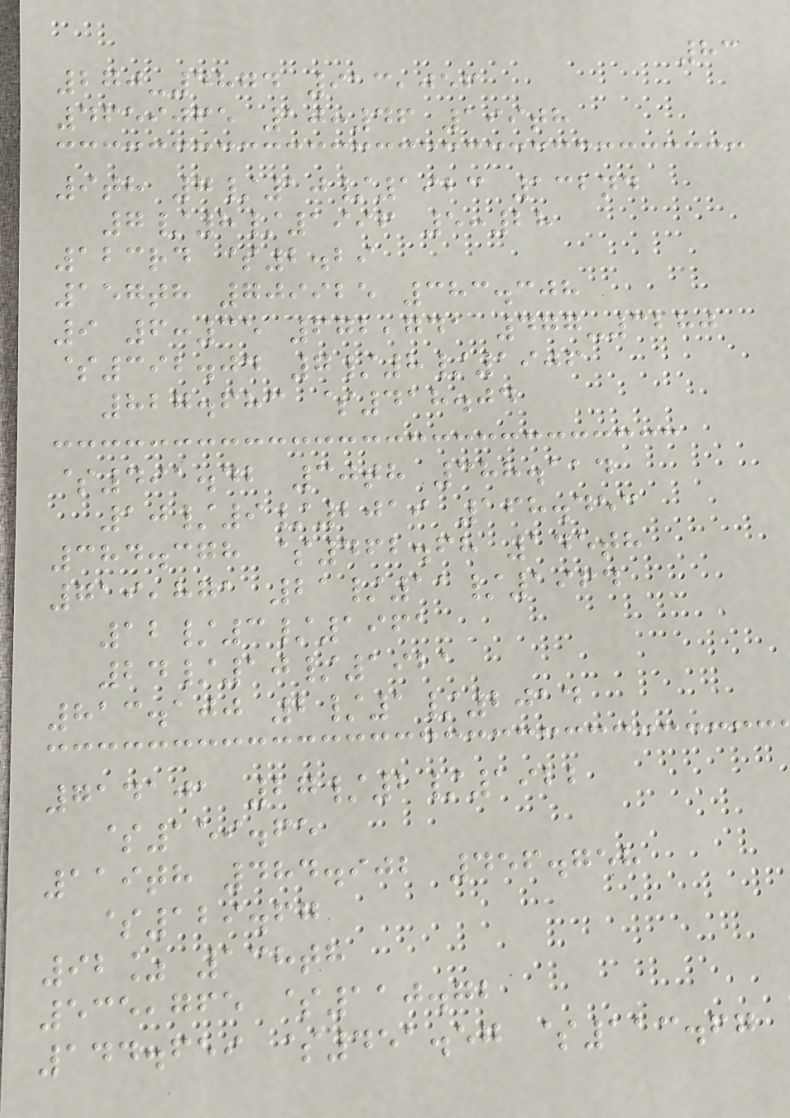83
270-4874 913,056
4659065 10:46 199th
9th 7/10/1923 132nd
7/8/1996 5:28
123rd $2.29
157th 709925 383.308
9 6:35 672,741 477-3280
$392.04 7/8/1906
827.683 $418.04
$491.42 30th 388.114
10/9/2019 168.453
384.378 $462.68 145th
719,871 21/11/1964
12/3/1961
24/10/1921
813.100 2/1/2014
714101 27/2/1922
$159.65
119th 484.902 456.758
$129.67
92% 138th
535,765 $110.72
144.659 $451.57 $113.67
